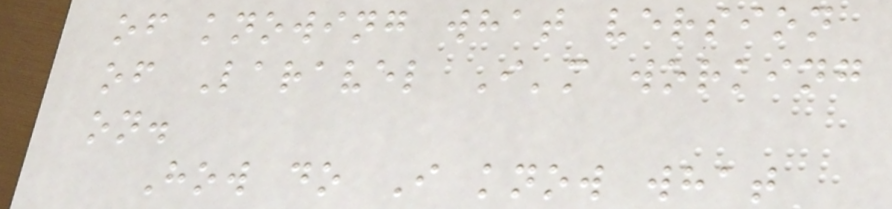of knowing what version
of Laravel I'm working
on.
How do I know what
